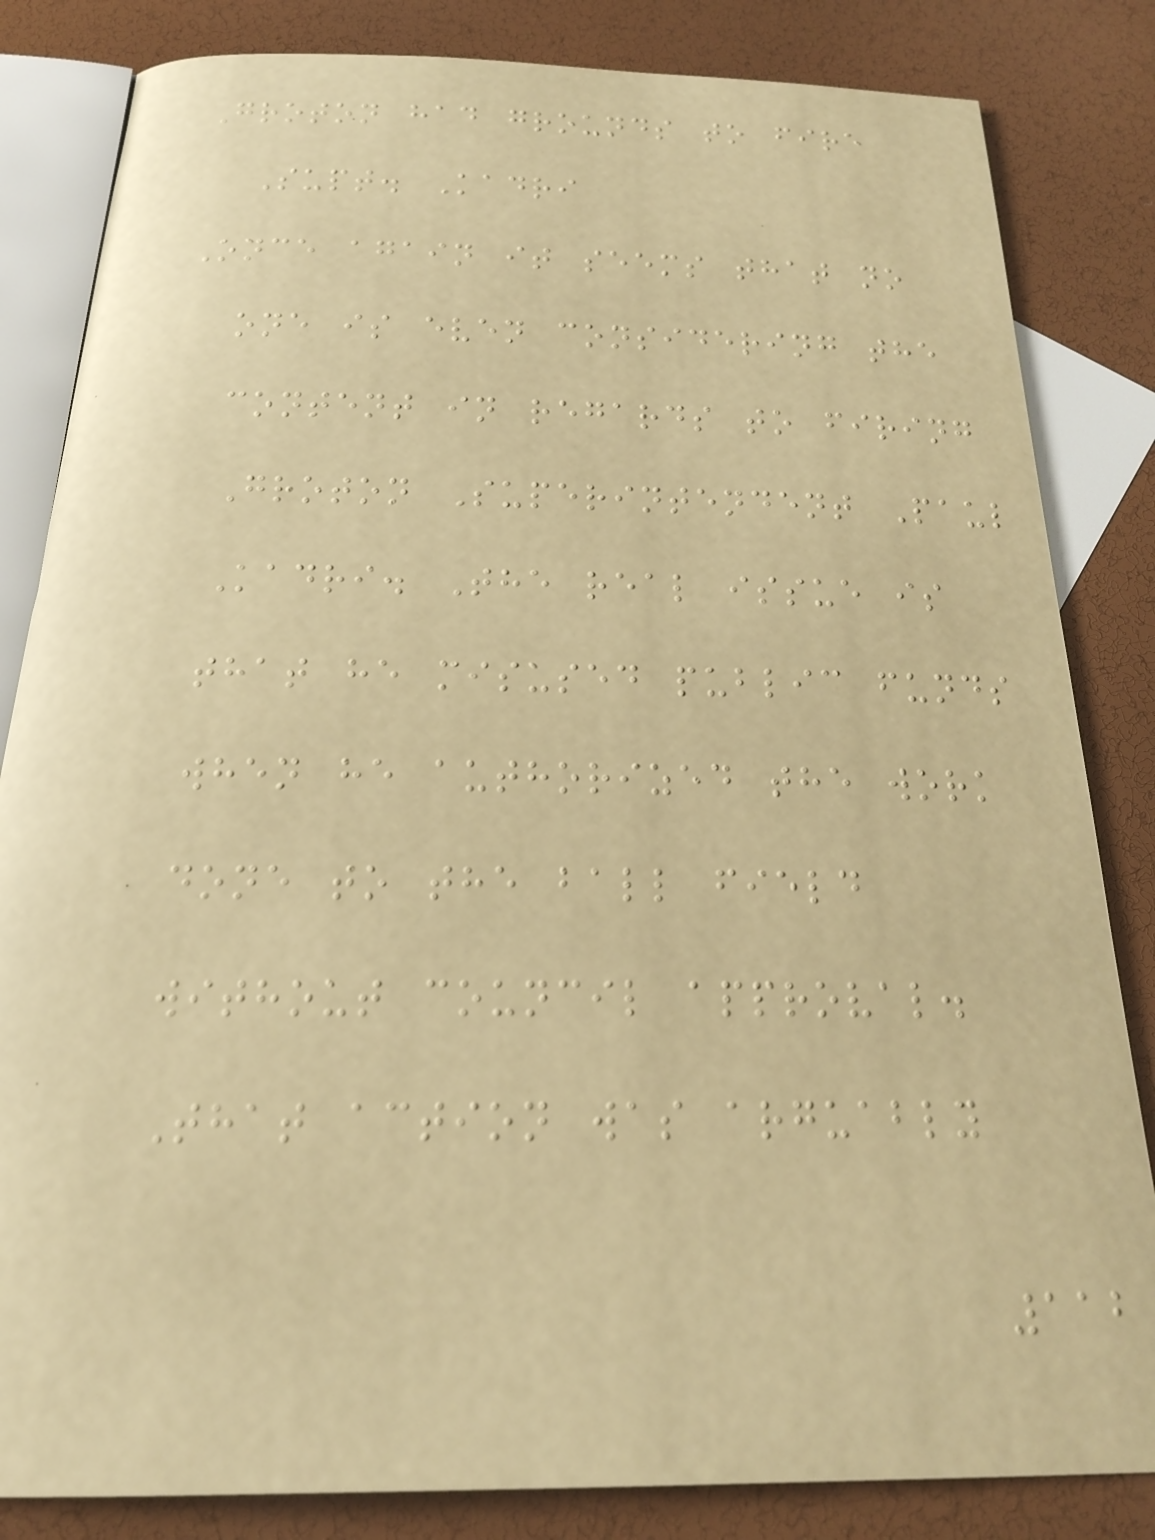Groton had grounds to fire
Supt. Kadri
Once again it seems that no
one is even considering the
content in regards to firing
Groton Superintendent Paul
Kadri. The real issue is
that he misused public funds
when he authorized the work
done to the ball field
without council approval.
That action was arguably
112
